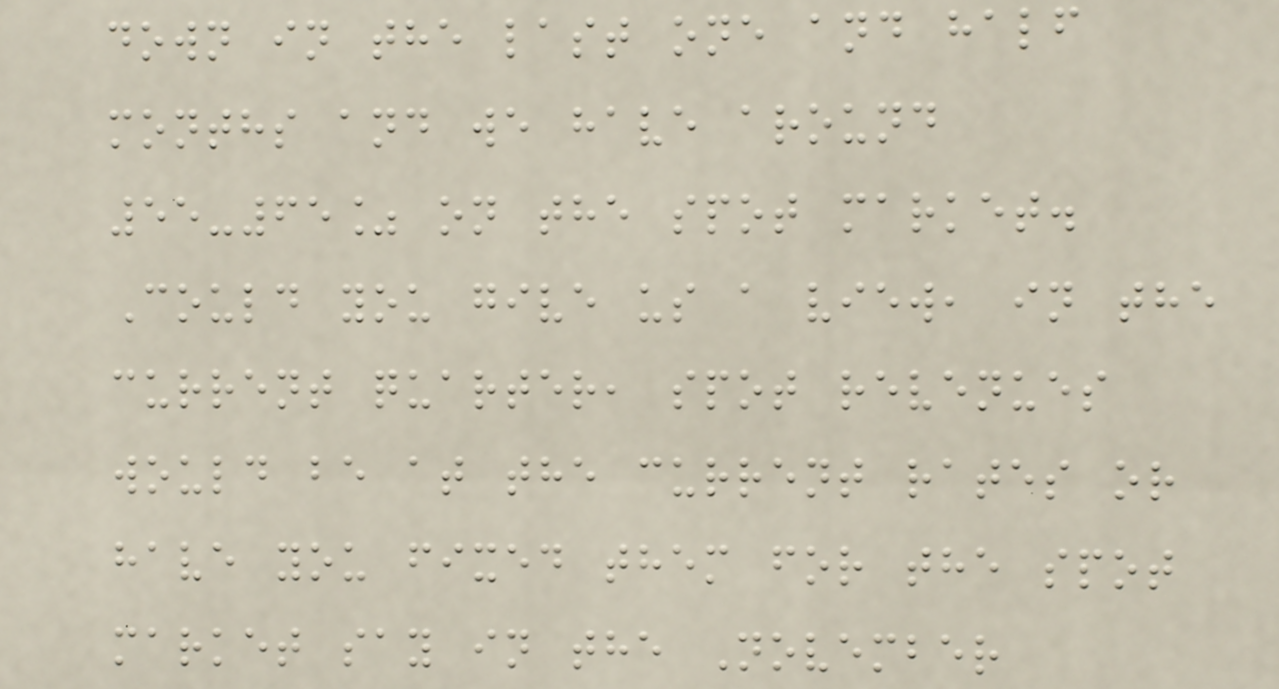down in the last one and half
months and we have around
55-65% on the spot market.
Could you give us a view, in the
current quarter, spot revenues
would be at the current rates or
have you fixed them for the spot
market say in the November
